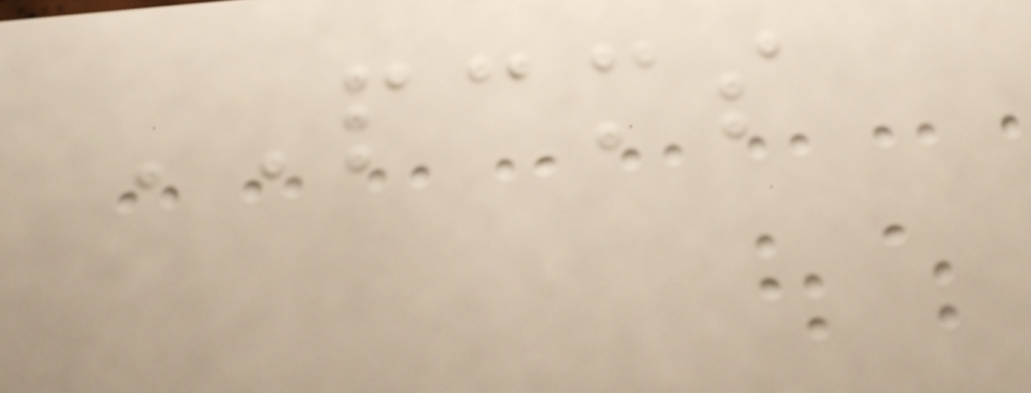PCMS
